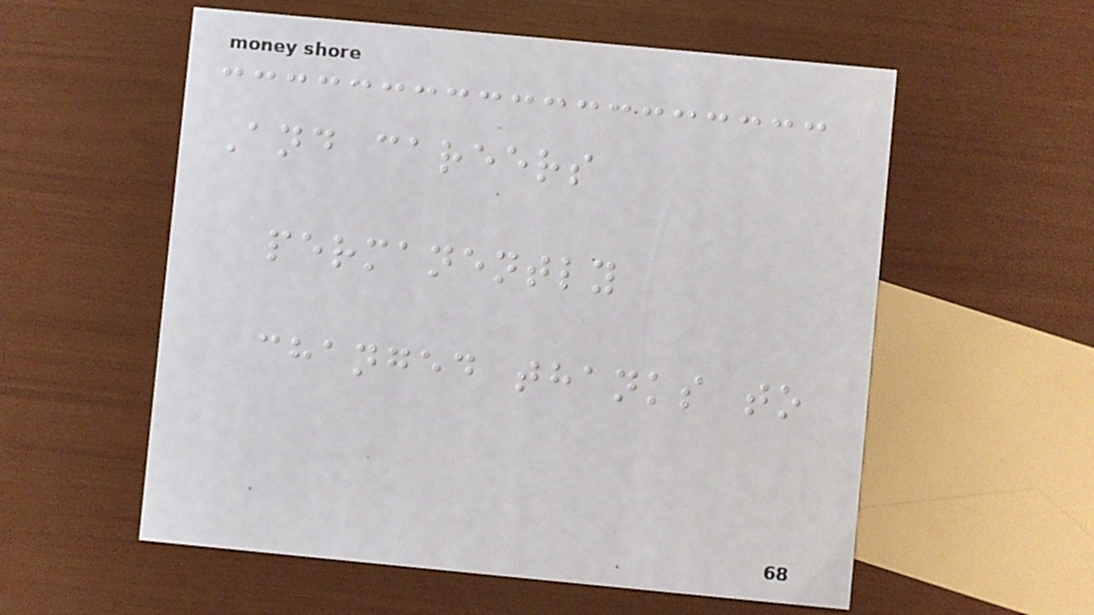And careers
permanently
changed thanks to
